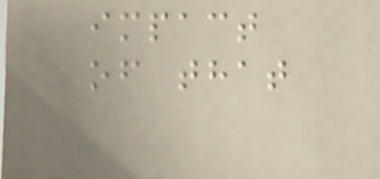impact
of that
